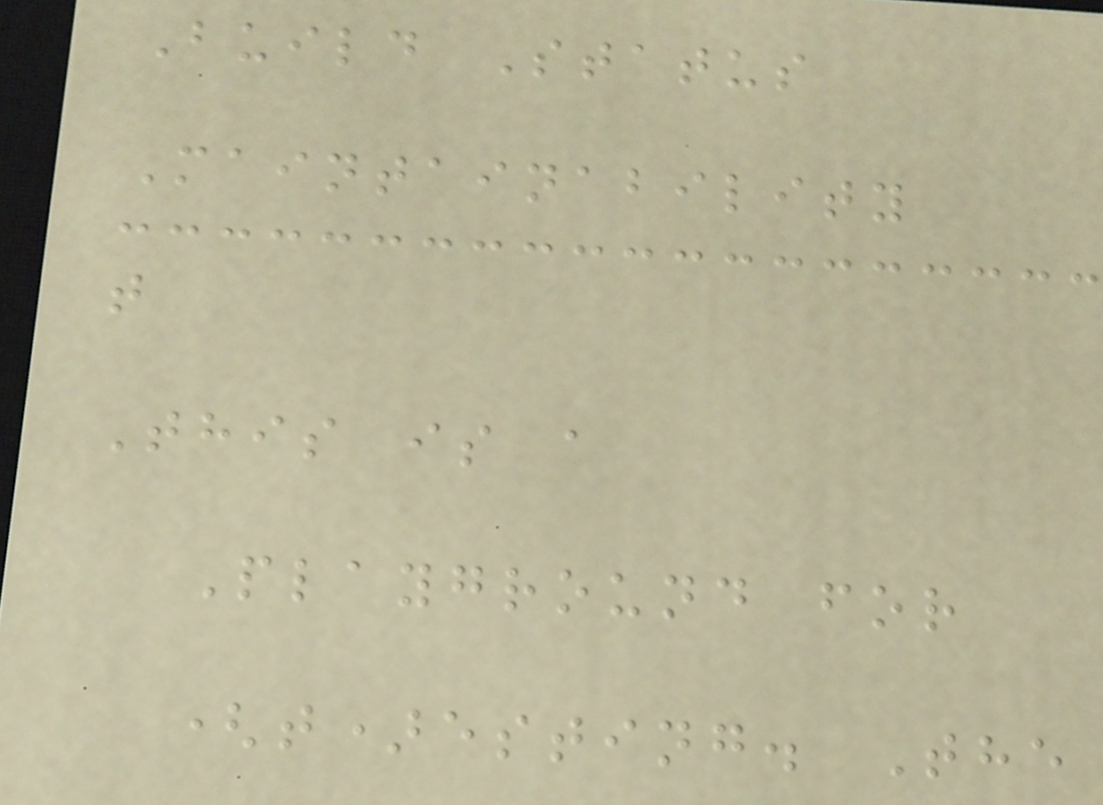Build Status
Maintainability
t
This is a
Playground for
(t)esting. The
